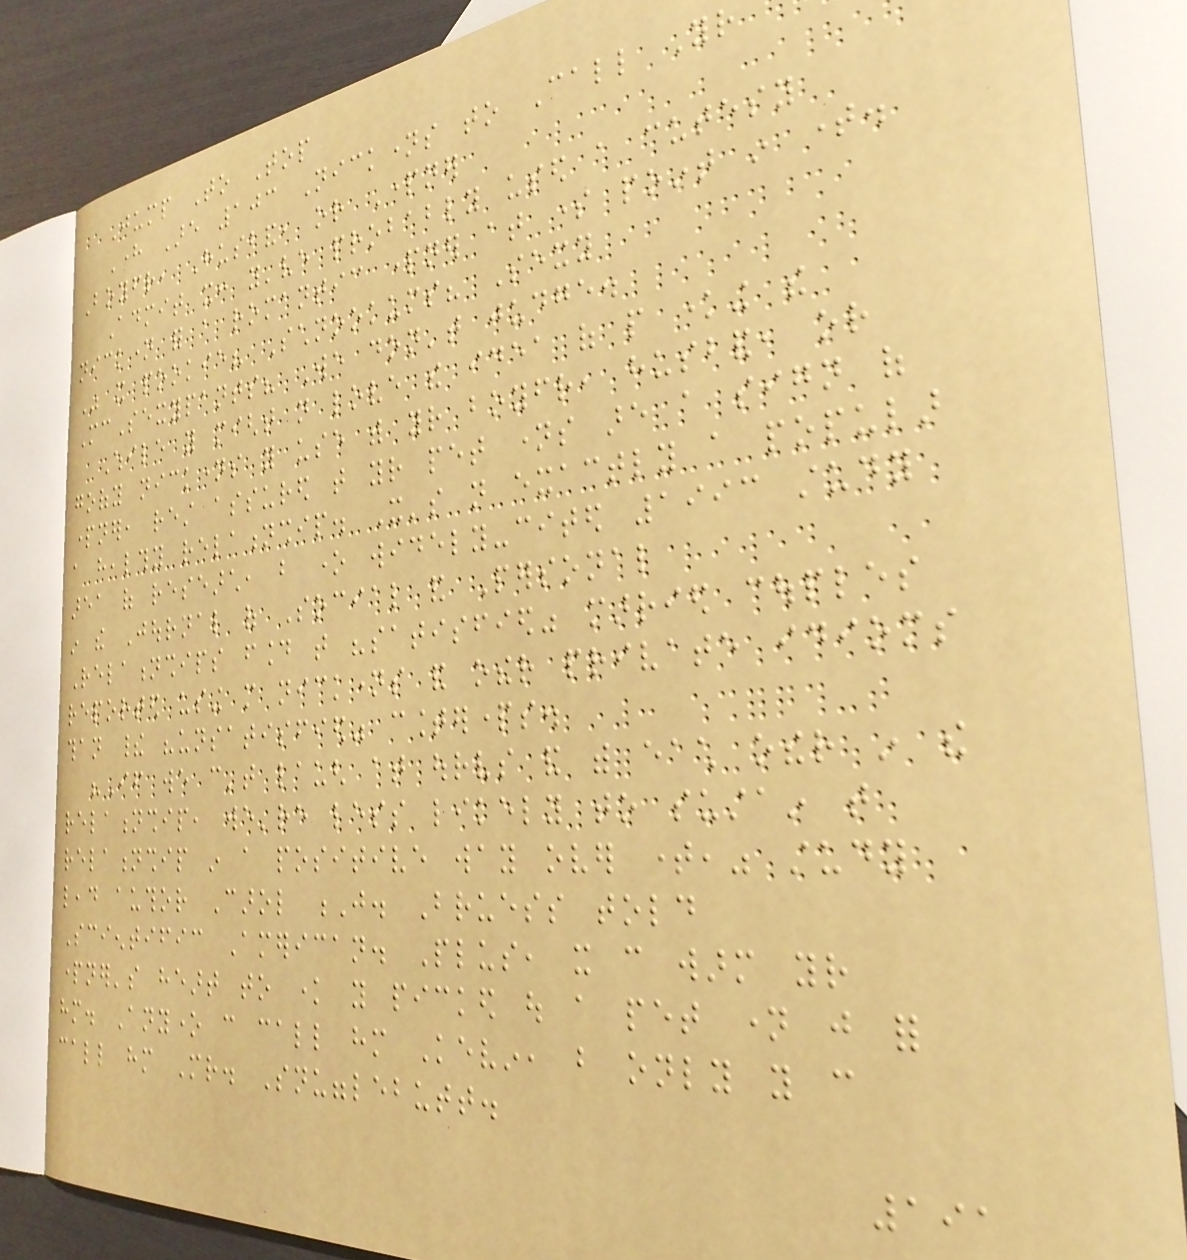Jump To Top
Here Are 103 Nicknames to Call Your
Boyfriend, Husband, or Partner
Admit it: you've probably used a cutesy
nickname for a romantic partner at some point in time.
Was it pookie? Schnookums? Sexy
McSexypants? We don't judge.
While you might not love the idea of people knowing the
goofy nicknames you use with your boyfriend, husband, or
partner, rest assured that your pet names are a sign of
a healthy relationship. It's not exactly a popular
area of research, but one widely-cited 1993 study
in the Journal of Social and Personal
Relationships found that "satisfied" married couples
reported using more nicknames and other private idioms
than their "unsatisfied" counterparts.
"If we can't laugh at ourselves and with each other in the
relationship, we're less likely to sustain that
relationship in a positive way over time," study
lead author Carol J. Bruess told
Scientific American. Plus, it can warm your
partner's heart to know you picked out a pet name just for
him. Anyone can call him Kevin, but only you can
call him Mr. Snugglebutt.
191
